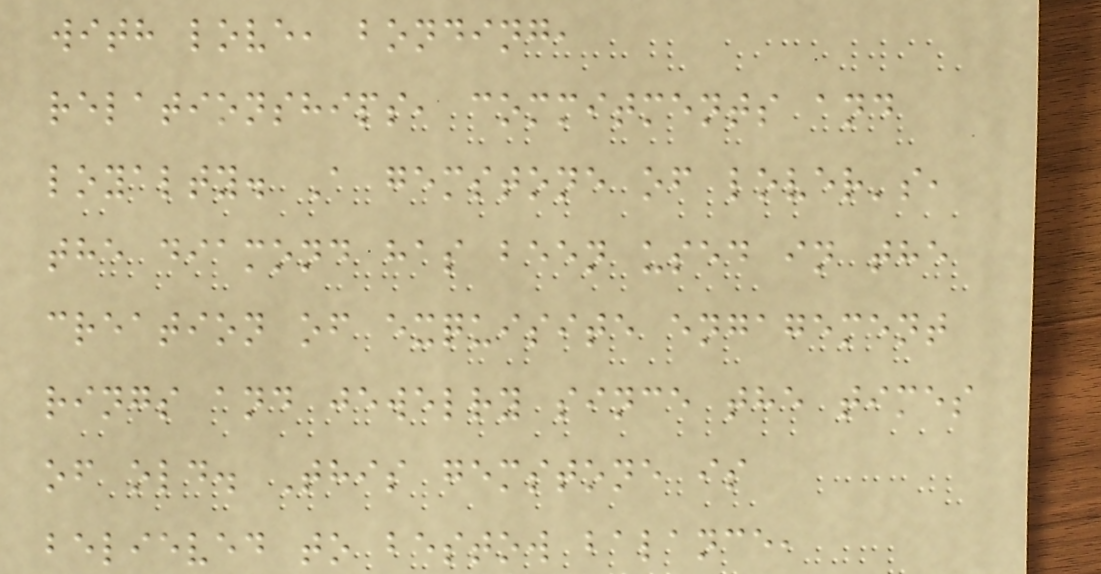with love, bonding,
relationships, commitments and
loyalty. A gemstone of lover's,
the diamond has been used in the
creation of exquisite engagement
rings and jewelry since the times
of old. This gemstone is
believed to bestow balance,
